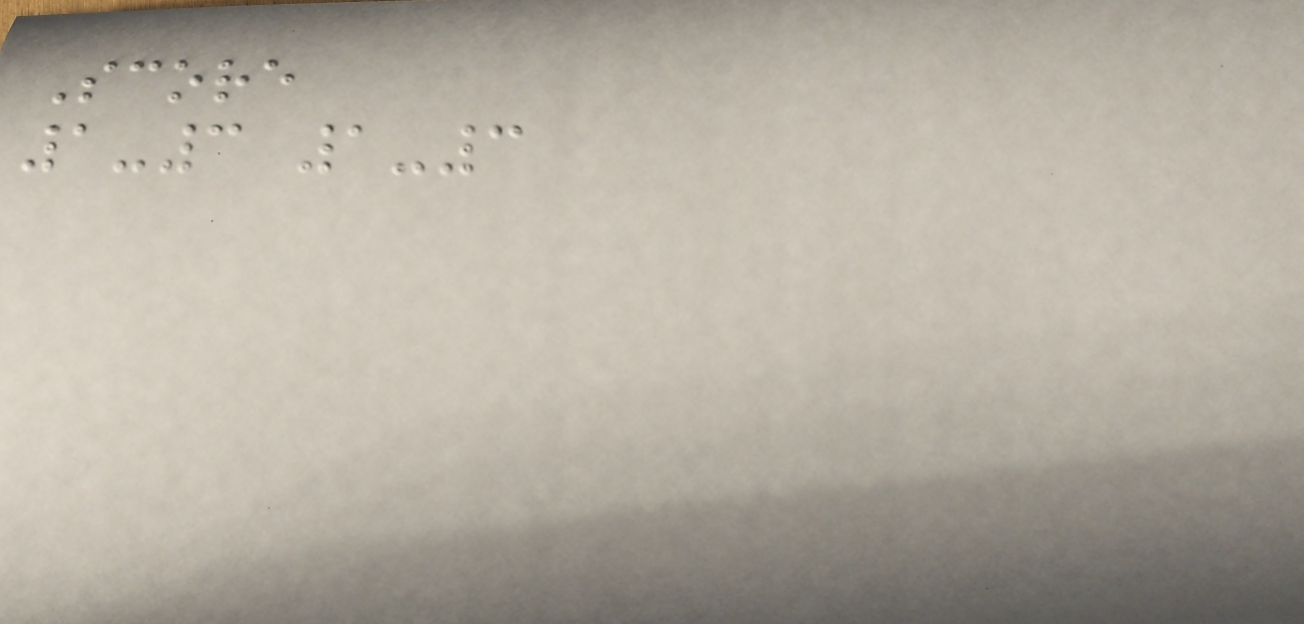Score
1-3 1-3
